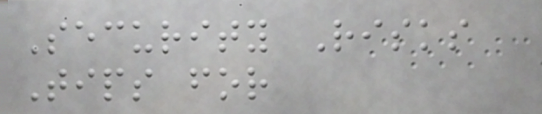Security Risks
Tips for
